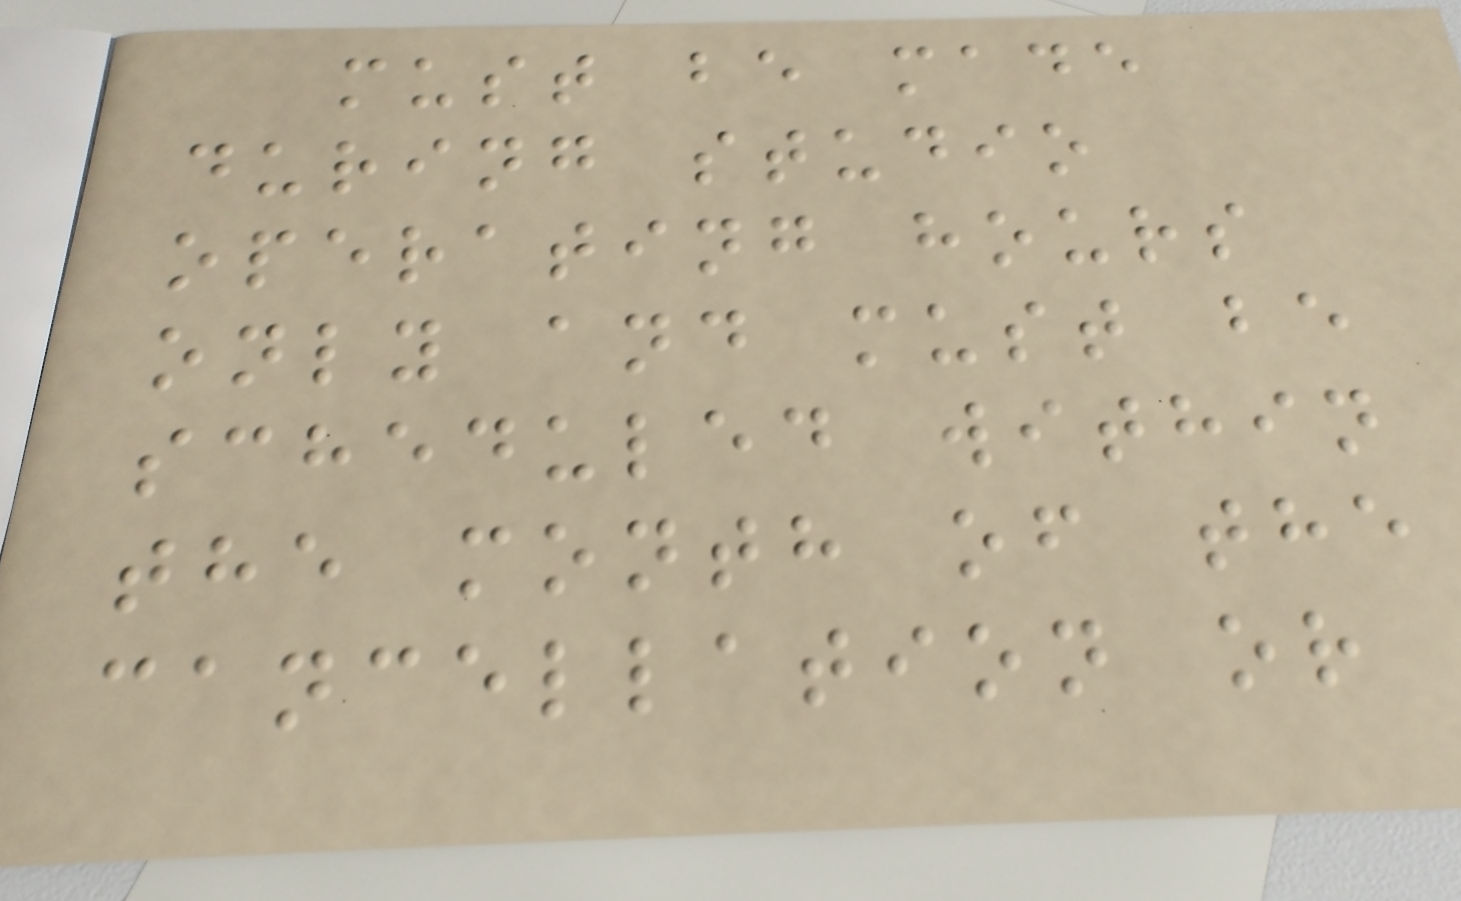must be made
during studio
operating hours
only and must be
scheduled within
the month of the
cancellation or
